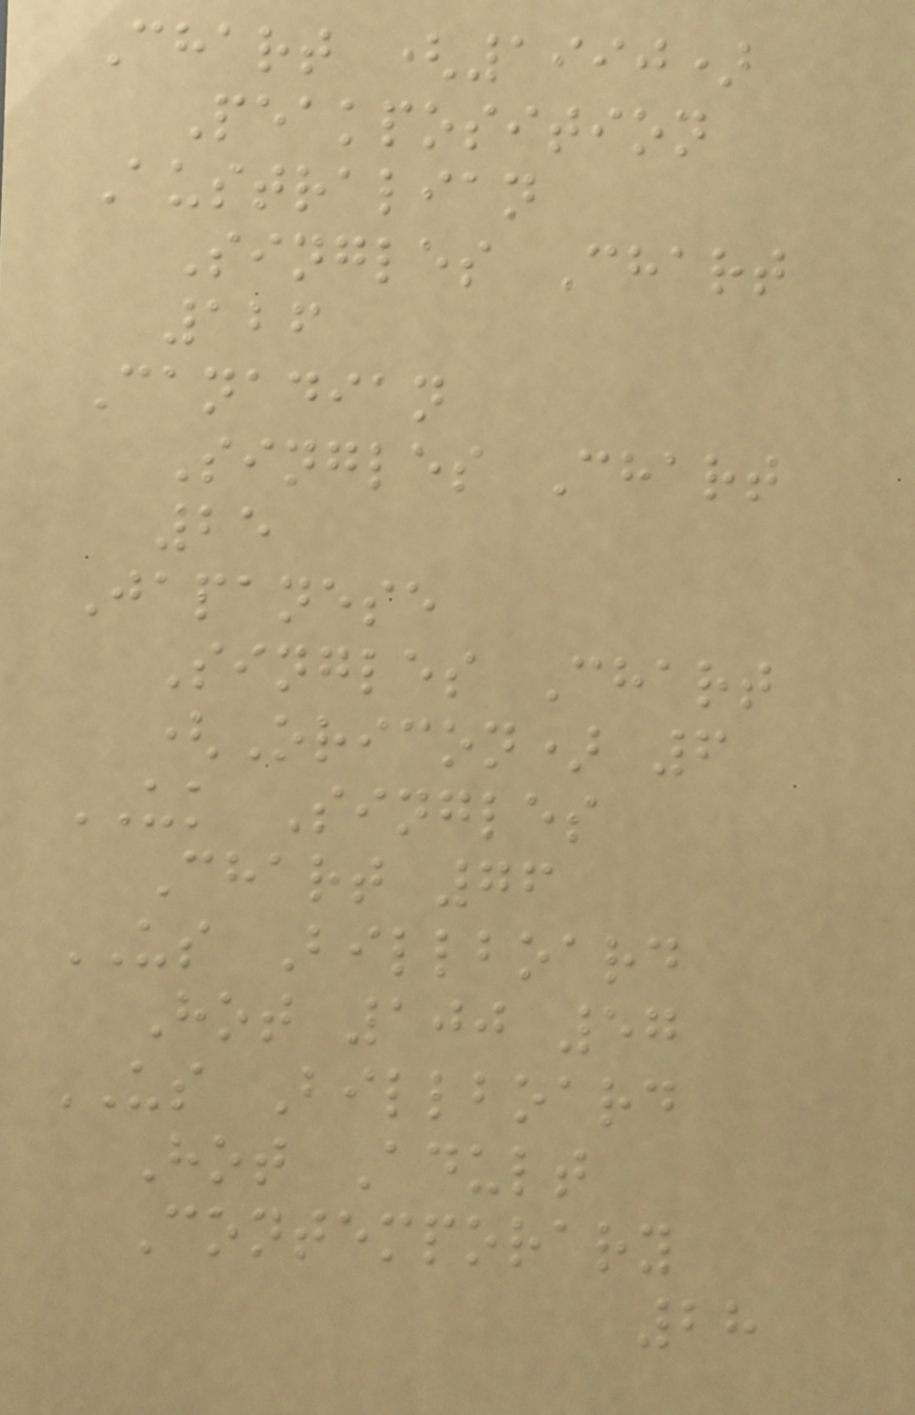Chart (1990)
Peakposition
Australian
Singles Chart
126
Canadian
Singles Chart
25
Japanese
Singles Chart
(Oricon) 6
UK Singles
Chart 76
US Billboard
Hot 100 57
US Billboard
Hot Adult
Contemporary
28
